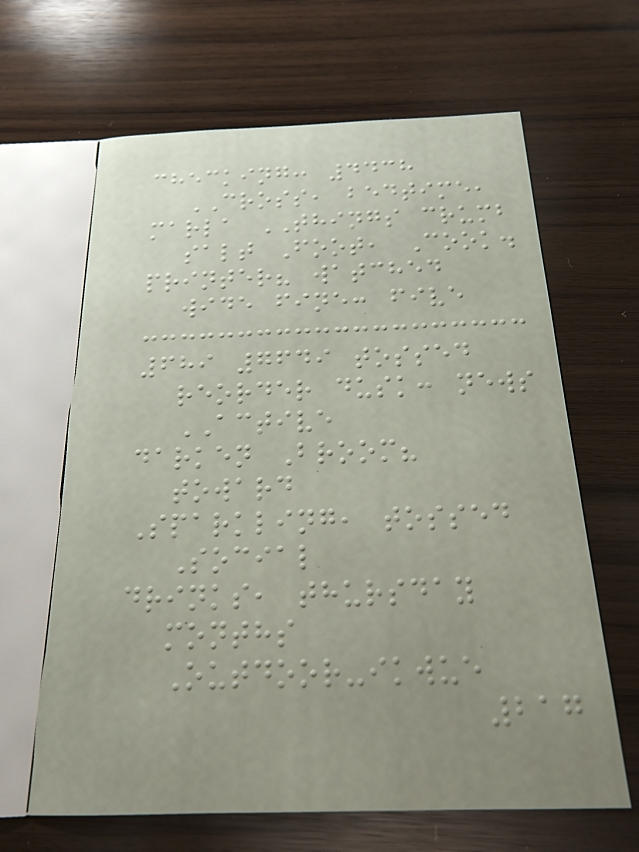checking: 4438
CROSS, bedtime,
marla THINGS crumb
salt Foot, Cook.
printer? watched
wide fine: five
689 7649 tossed
reorder dusk: news
ACTIVE
darken Broom?
toward
Sparkling, tossed
Social
drinks, thursday
months
Outdoor-ikwue
217
